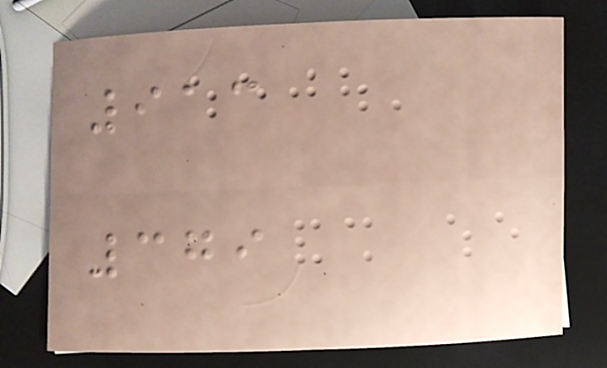913
379
